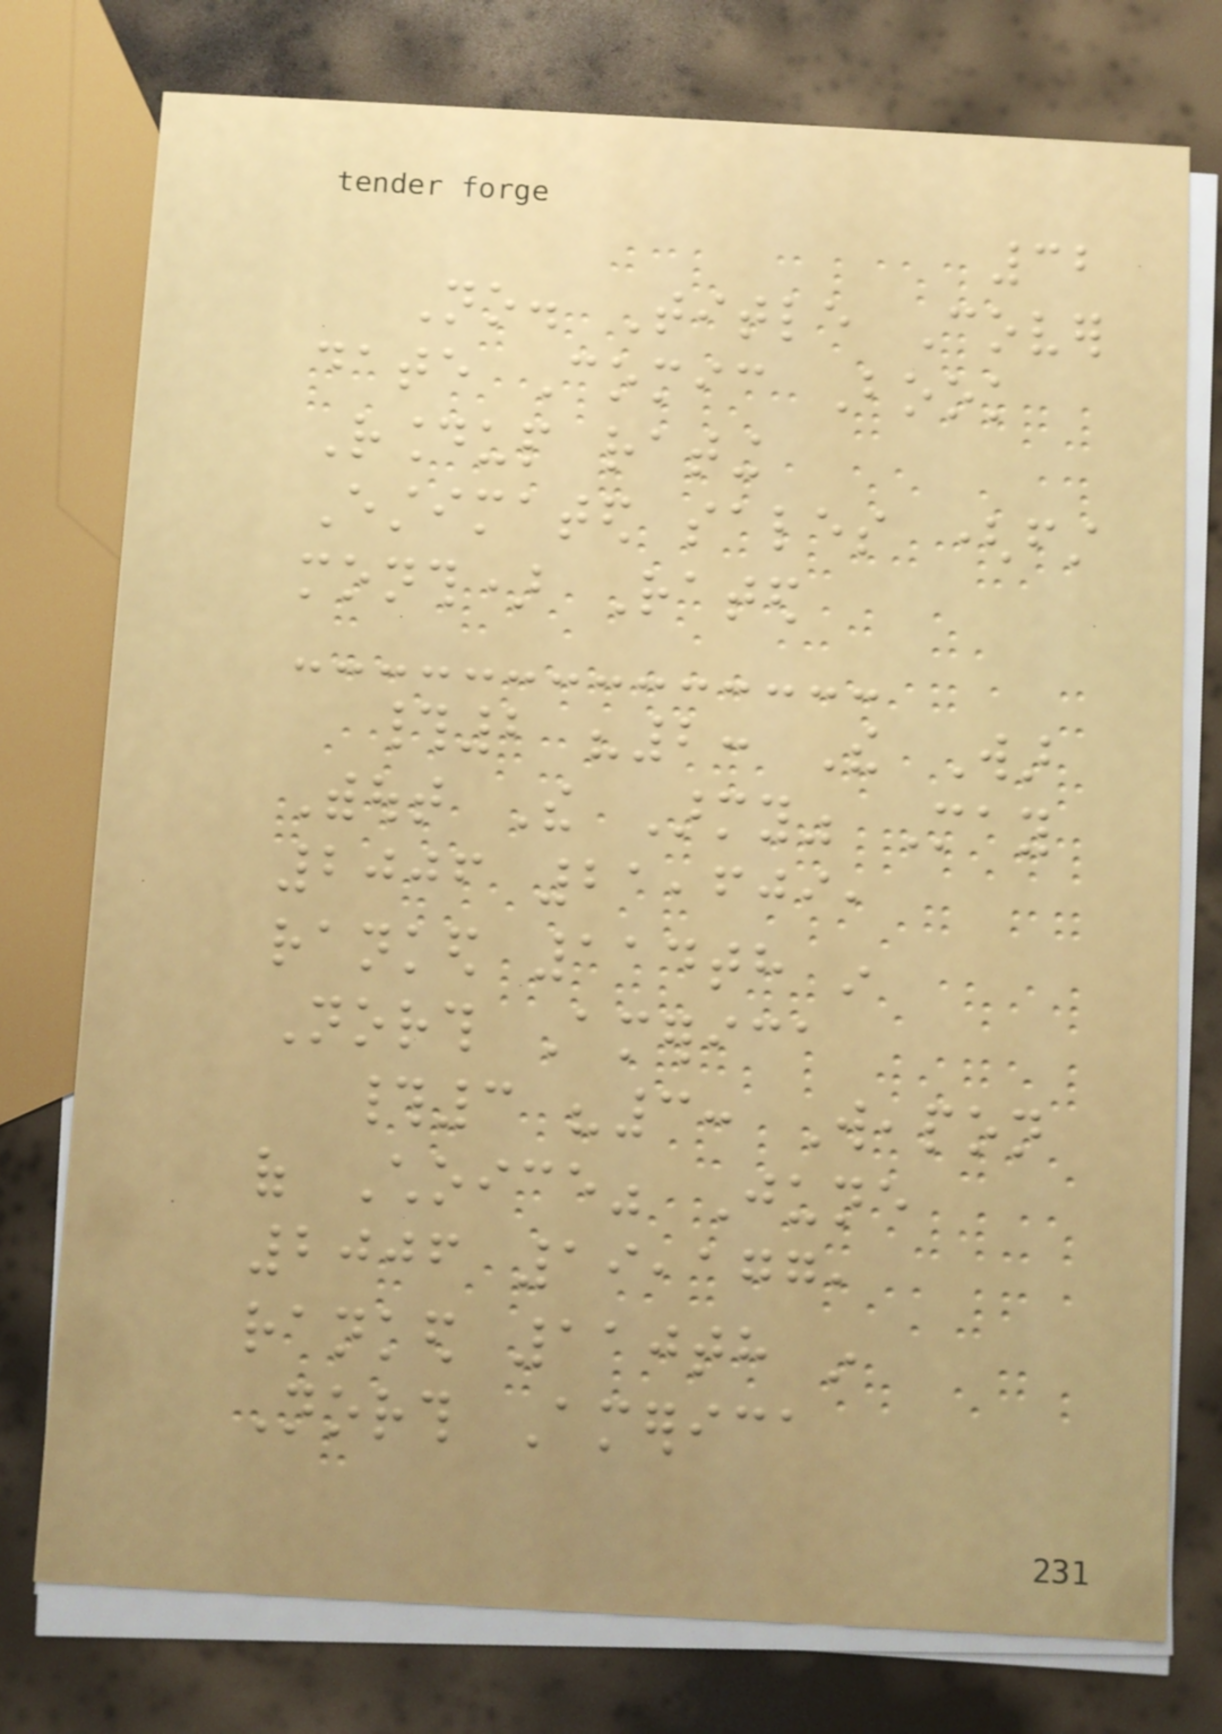32
No. Title Cover
date Comic Book
Roundup rating
Estimated sales (first
month) Rated
#2 "2: The War
Without The Army" May
2006 21,609,
ranked 114th in
North America
#3 "3: Weapon
of Choice" June
2006 19,177,
ranked 110th in
North America
